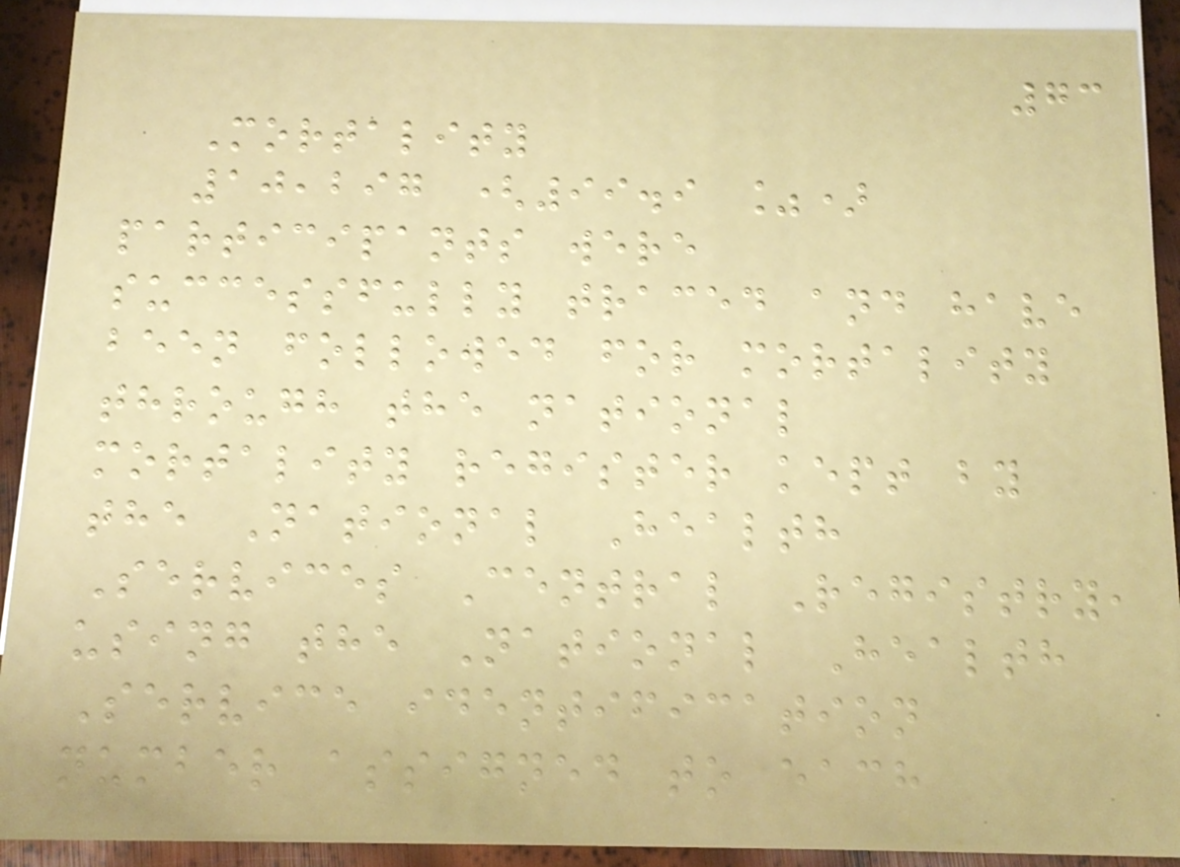73
Mortality
10,297 (99.9 %)
participants were
successfully traced and have
been followed for mortality
through the national
mortality register kept by
the National Health
Services Central Registry,
using the National Health
Service identification
number assigned to each
